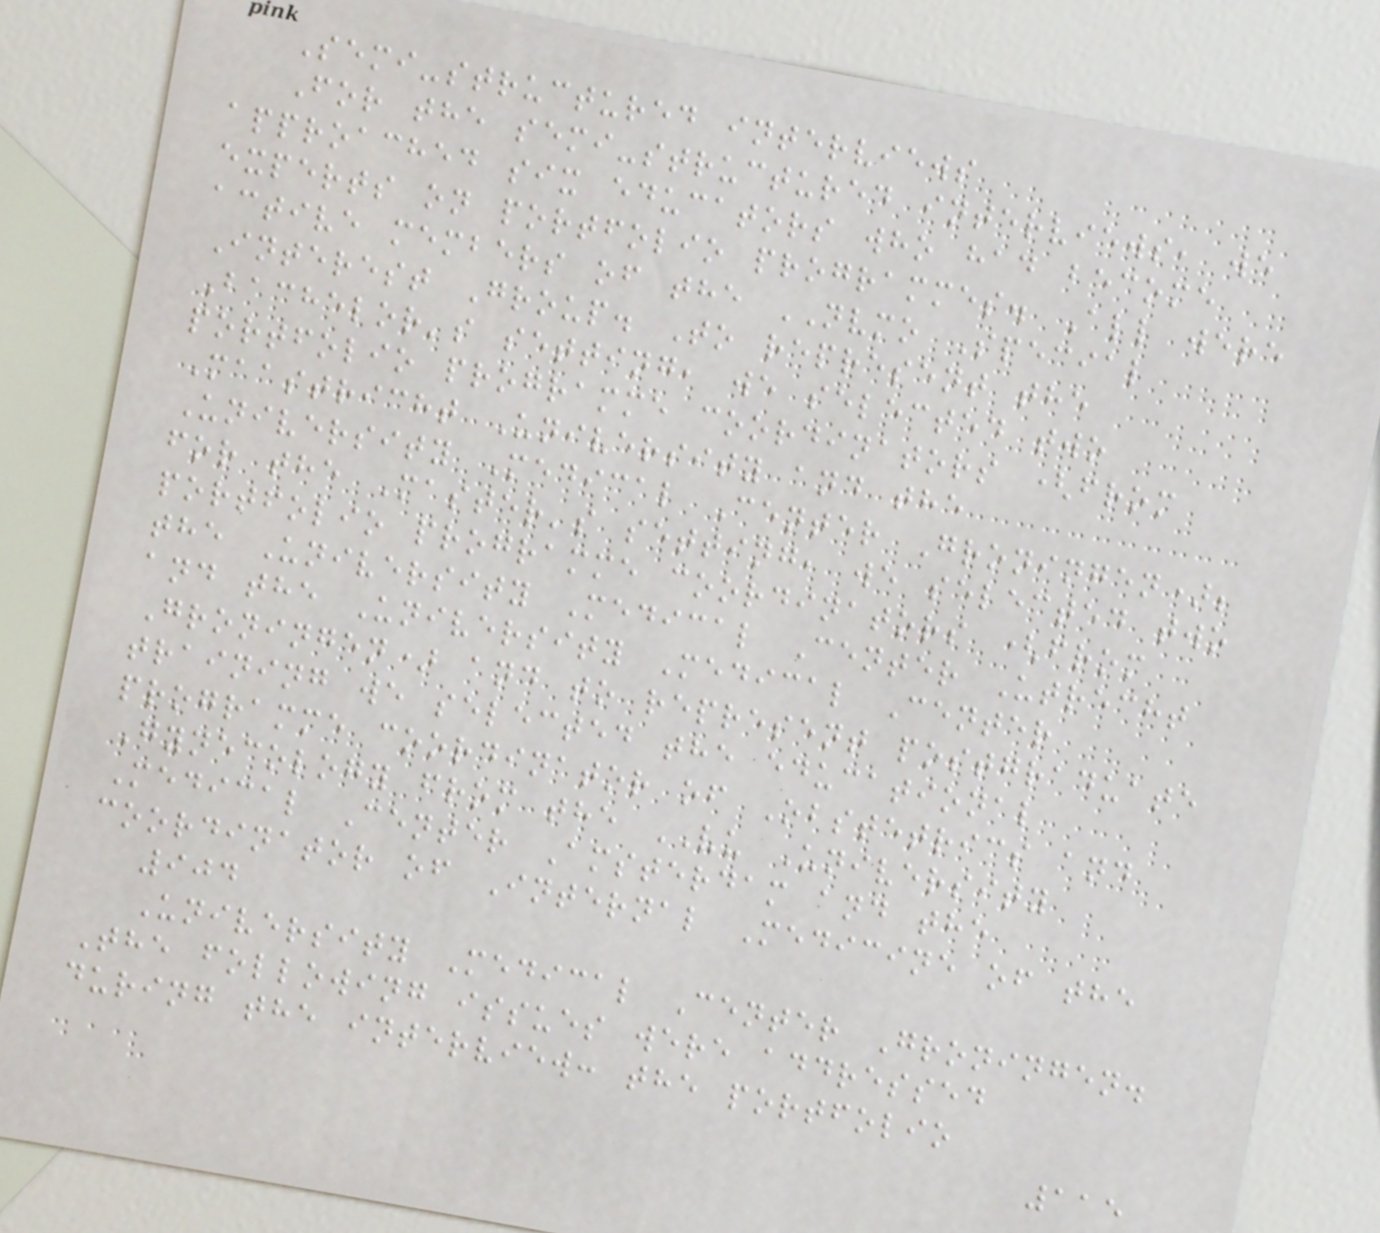Semi-structured interviews
For the semi-structured interviews, we
approached six educators who had become
experts on portfolio programmes. All were
active members of the NVMO Special
Interest Group. To represent the
Bachelor's setting, we selected two
portfolio programme coordinators (from
Maastricht University and the
University Medical Center Groningen);
for the Master's setting, we selected two
portfolio programme coordinators (from
the University Medical Center Utrecht
and the University Medical Center
Groningen) and to represent postgraduate
training we selected the educational
programme coordinator of Obstetrics and
Gynecology from the VU University
Medical Center Amsterdam and the
coordinator of Internal Medicine of the
904
University Medical Center Groningen.
The following issues were addressed
during the interview: the portfolio
115
